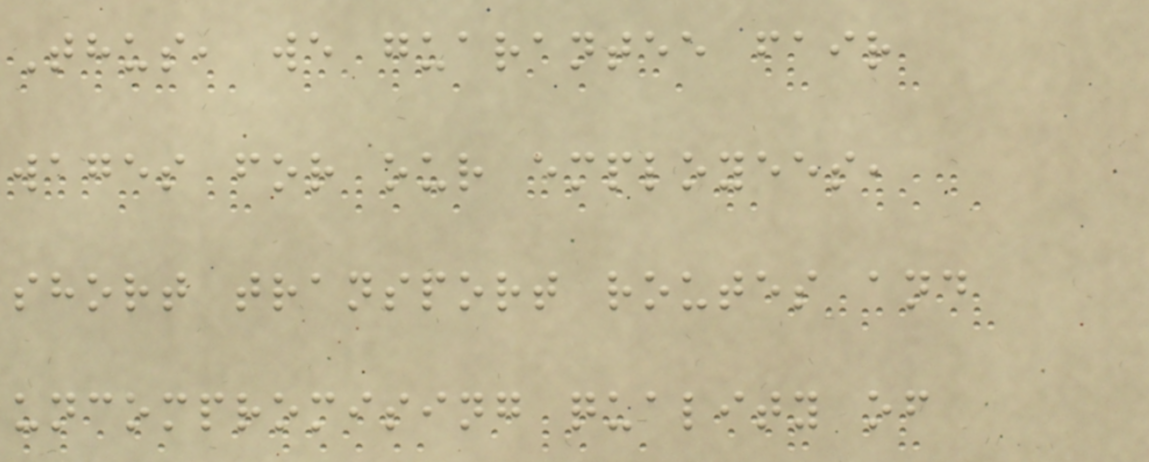Thus, we guarantee fair
wages for our employees,
short transport routes and
uncompromising quality of
